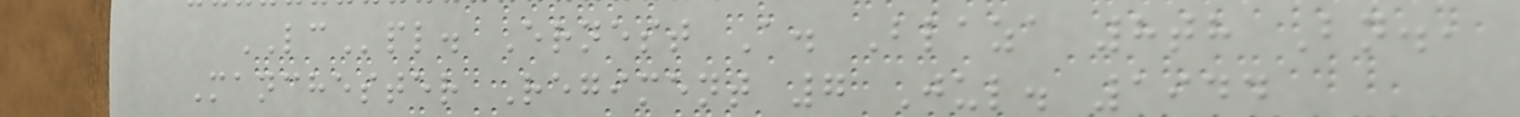LCpl. Ernest A. Blaza 8th Bn.,
Manchester Regiment 7 Jul. 1944
